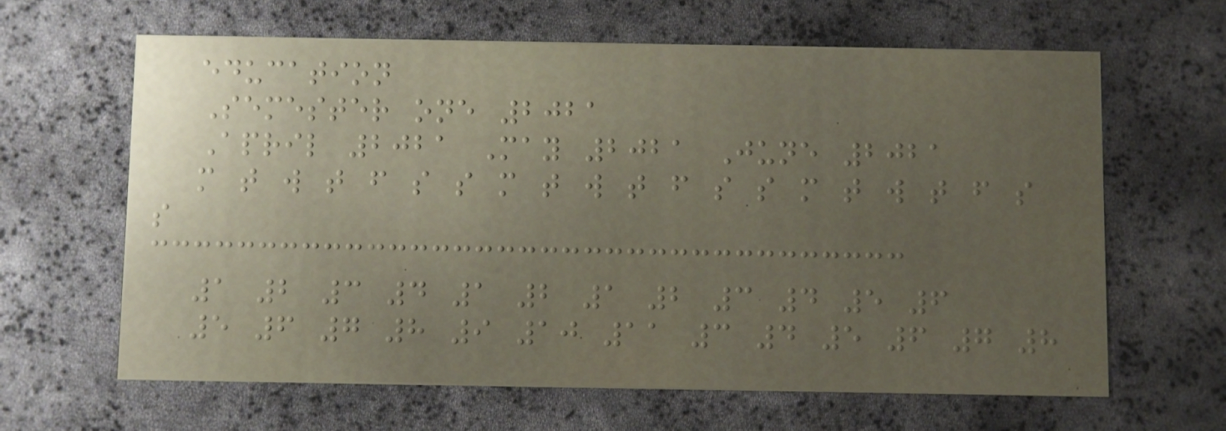education
Semester one 2021
April 2021 May 2021 June 2021
m t w t f s s m t w t f s s m t w t f s
s
1 2 3 4 1 2 1 2 3 4 5 6
5 6 7 8 9 10 11 3 4 5 6 7 8
